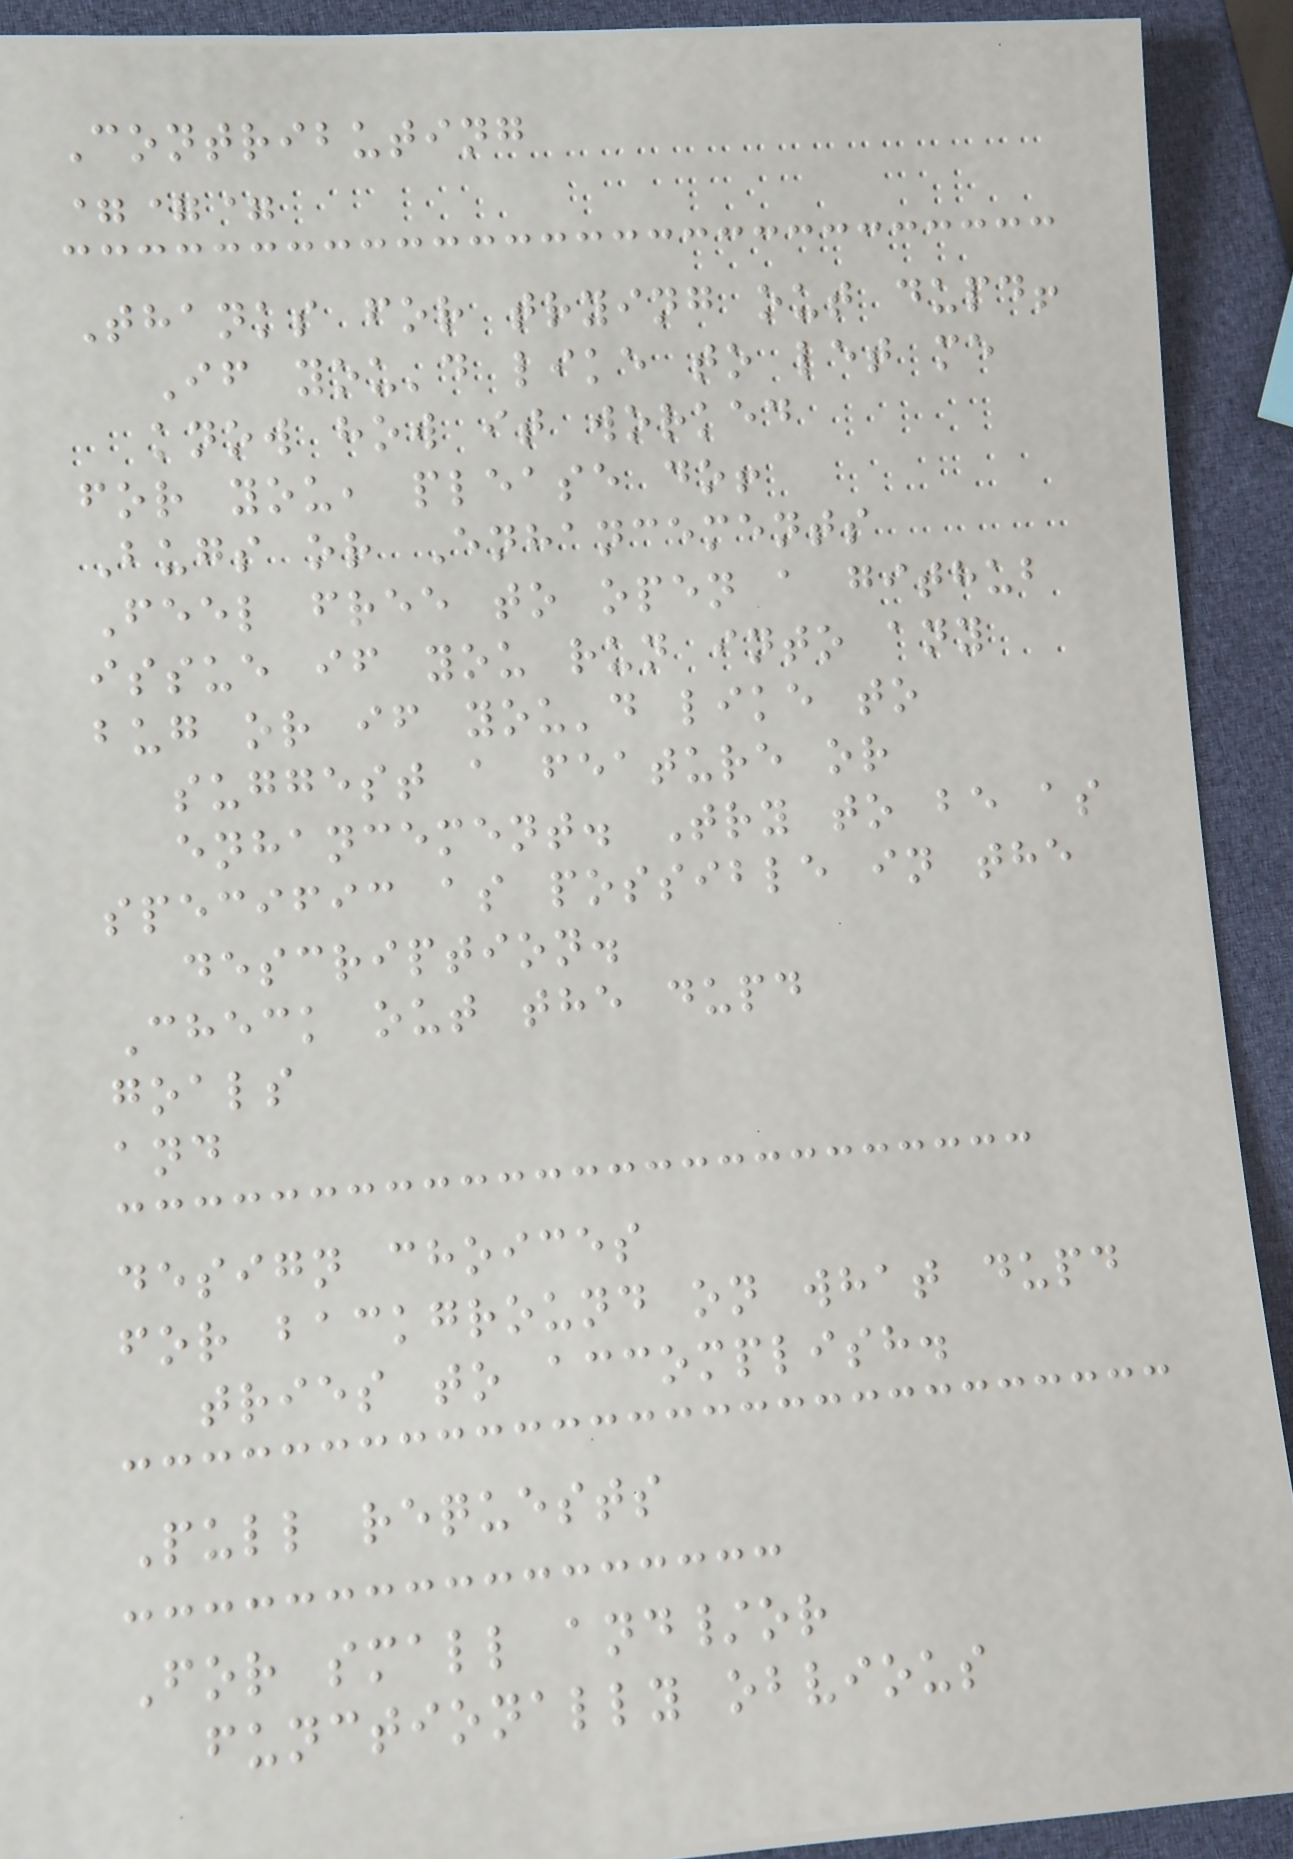Contributing
===
Thanks for trying out dupd!
If you'd like to let me
know how it worked
for you, please do!
Bugs or Enhancements
Feel free to open a github
issue if you run into any
bug or if you'd like to
suggest a feature or
enhancement. Try to be as
specific as possible in the
description.
Check out the dupd
goals
and
design choices
for background on what dupd
tries to accomplish.
Pull requests
For small and/or
functionally obvious
